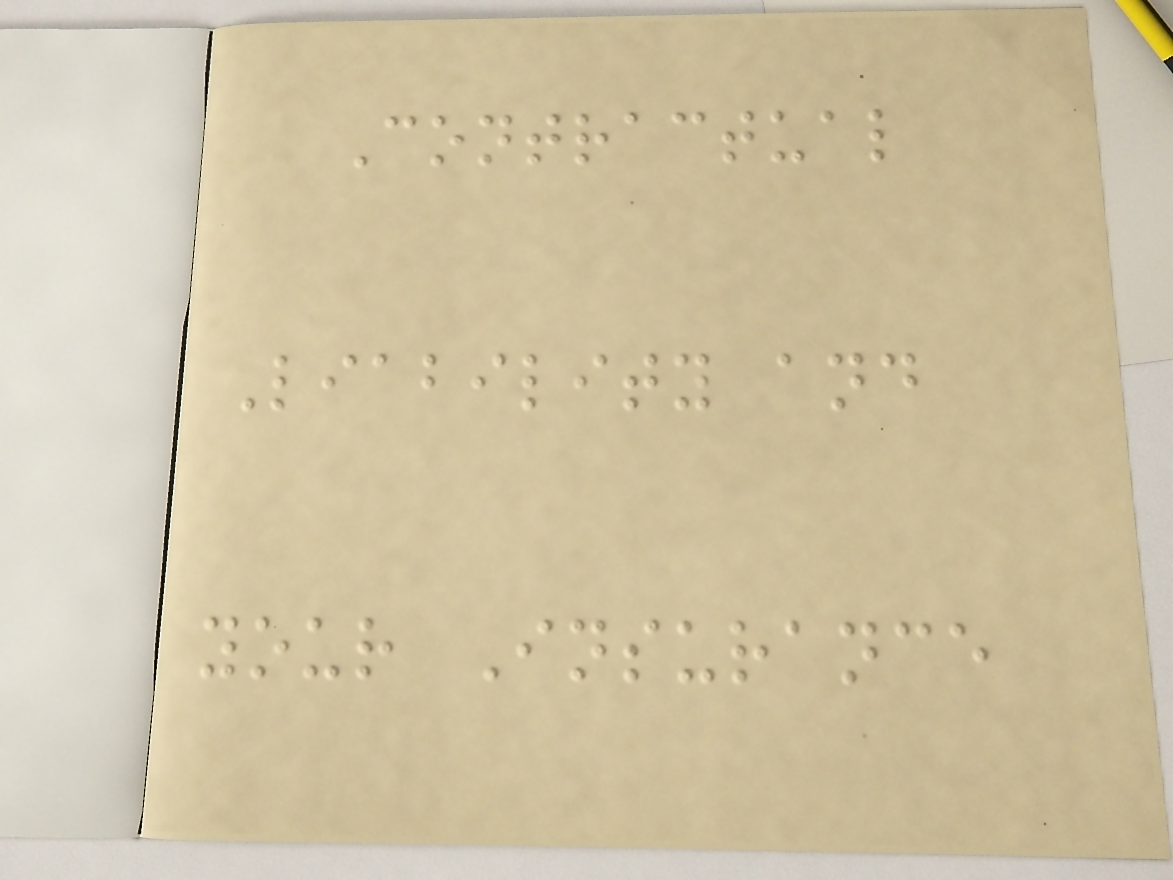Contractual
Liability and
your Insurance
